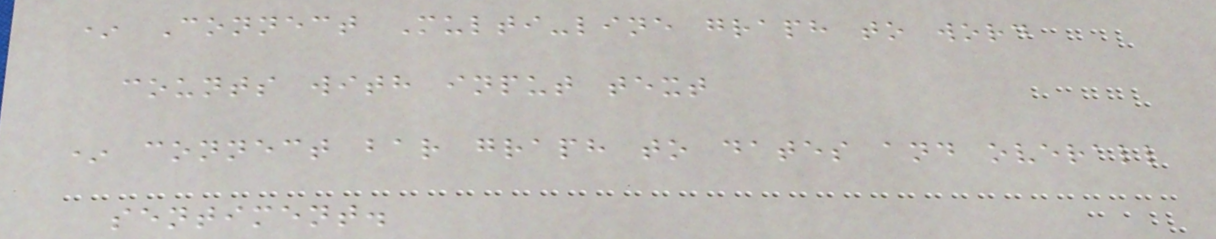* Connect Multi-line graph to word
counts with input text
* connect bar graph to dates and overall
sentiment.
